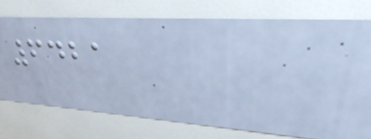6421
